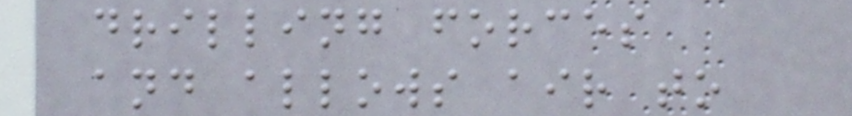drilling forces
and allows air to
